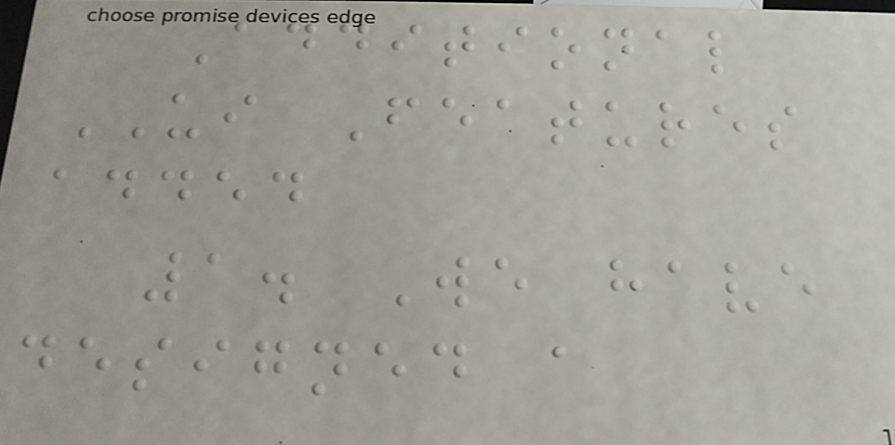Additional
UI Features
added
1. We have
designed a
